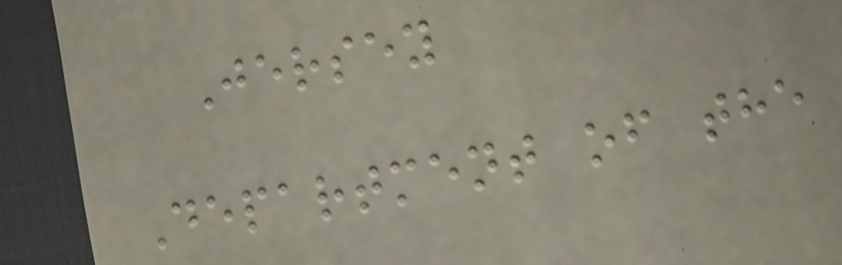Jersey
Department of the
